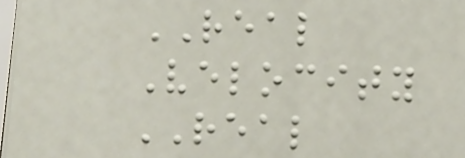REAL
Velocity
REAL
